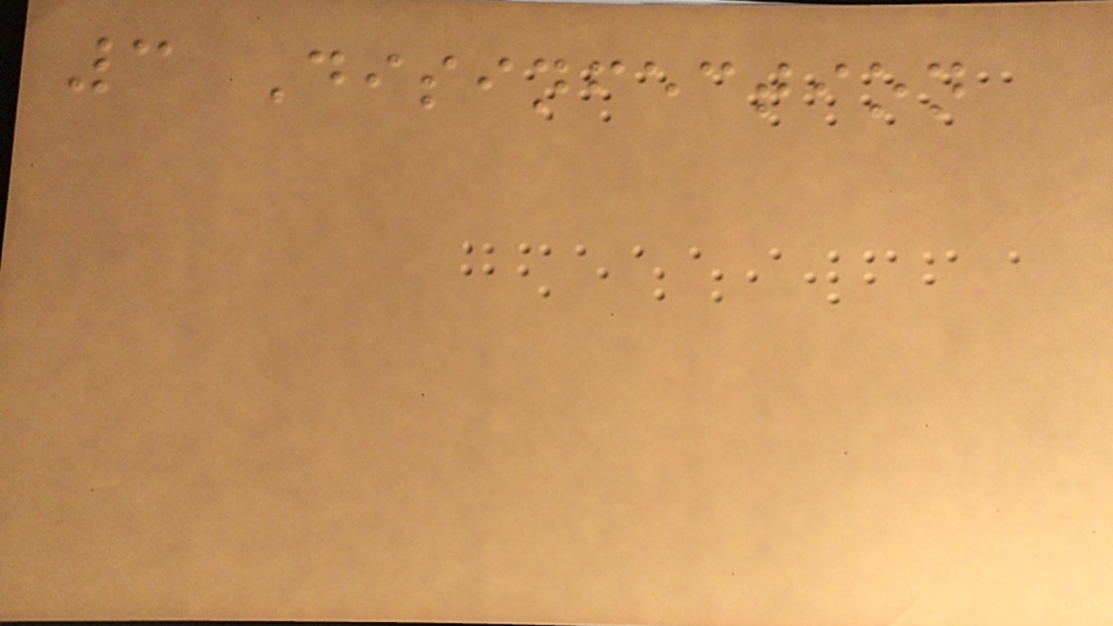3 Disinfection
